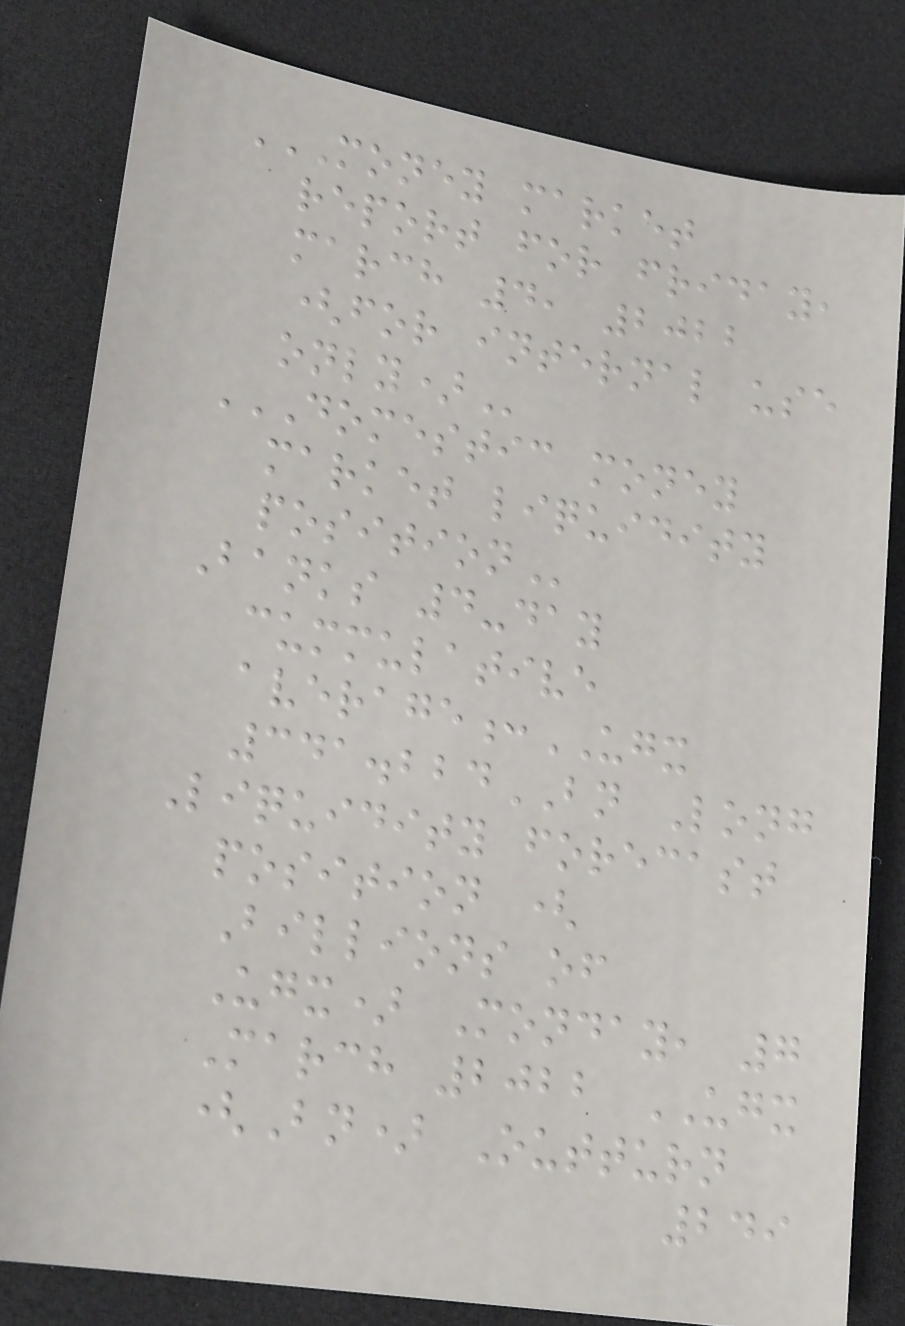MONEY MARKET
REPORT FOR FRIDAY,
MARCH 4, 2022
(FOR INTERNAL USE
ONLY)
DOMESTIC MONEY
MARKET LIQUIDITY
POSITION
Banks 4-day
cummulative
average:UGX
341.224BN Long
Liquidity forecast
position (
Billions of
Ugx) Monday, 7
March 2022 UGX
(Bn) Outturn
249
